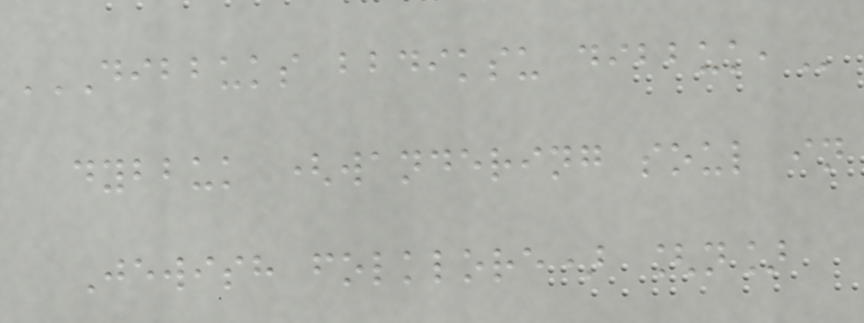DIBBUKS BBDIKSU DIBBUK,
dybbuk (wandering soul in
Jewish folklore) [n]
